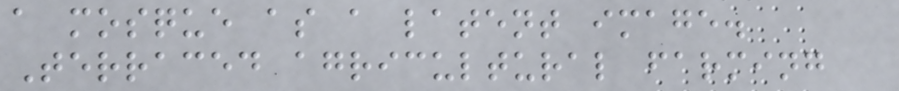a mosque as a latent image.
Terraced agricultural farming
